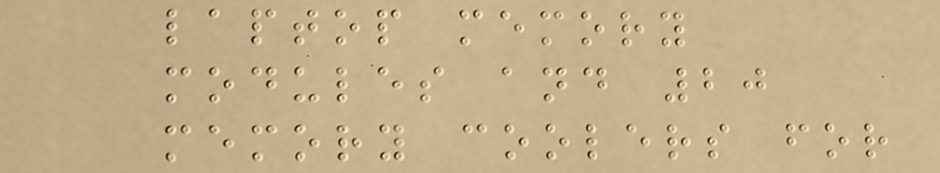laptop memory
modules and 20
memory coolers for
